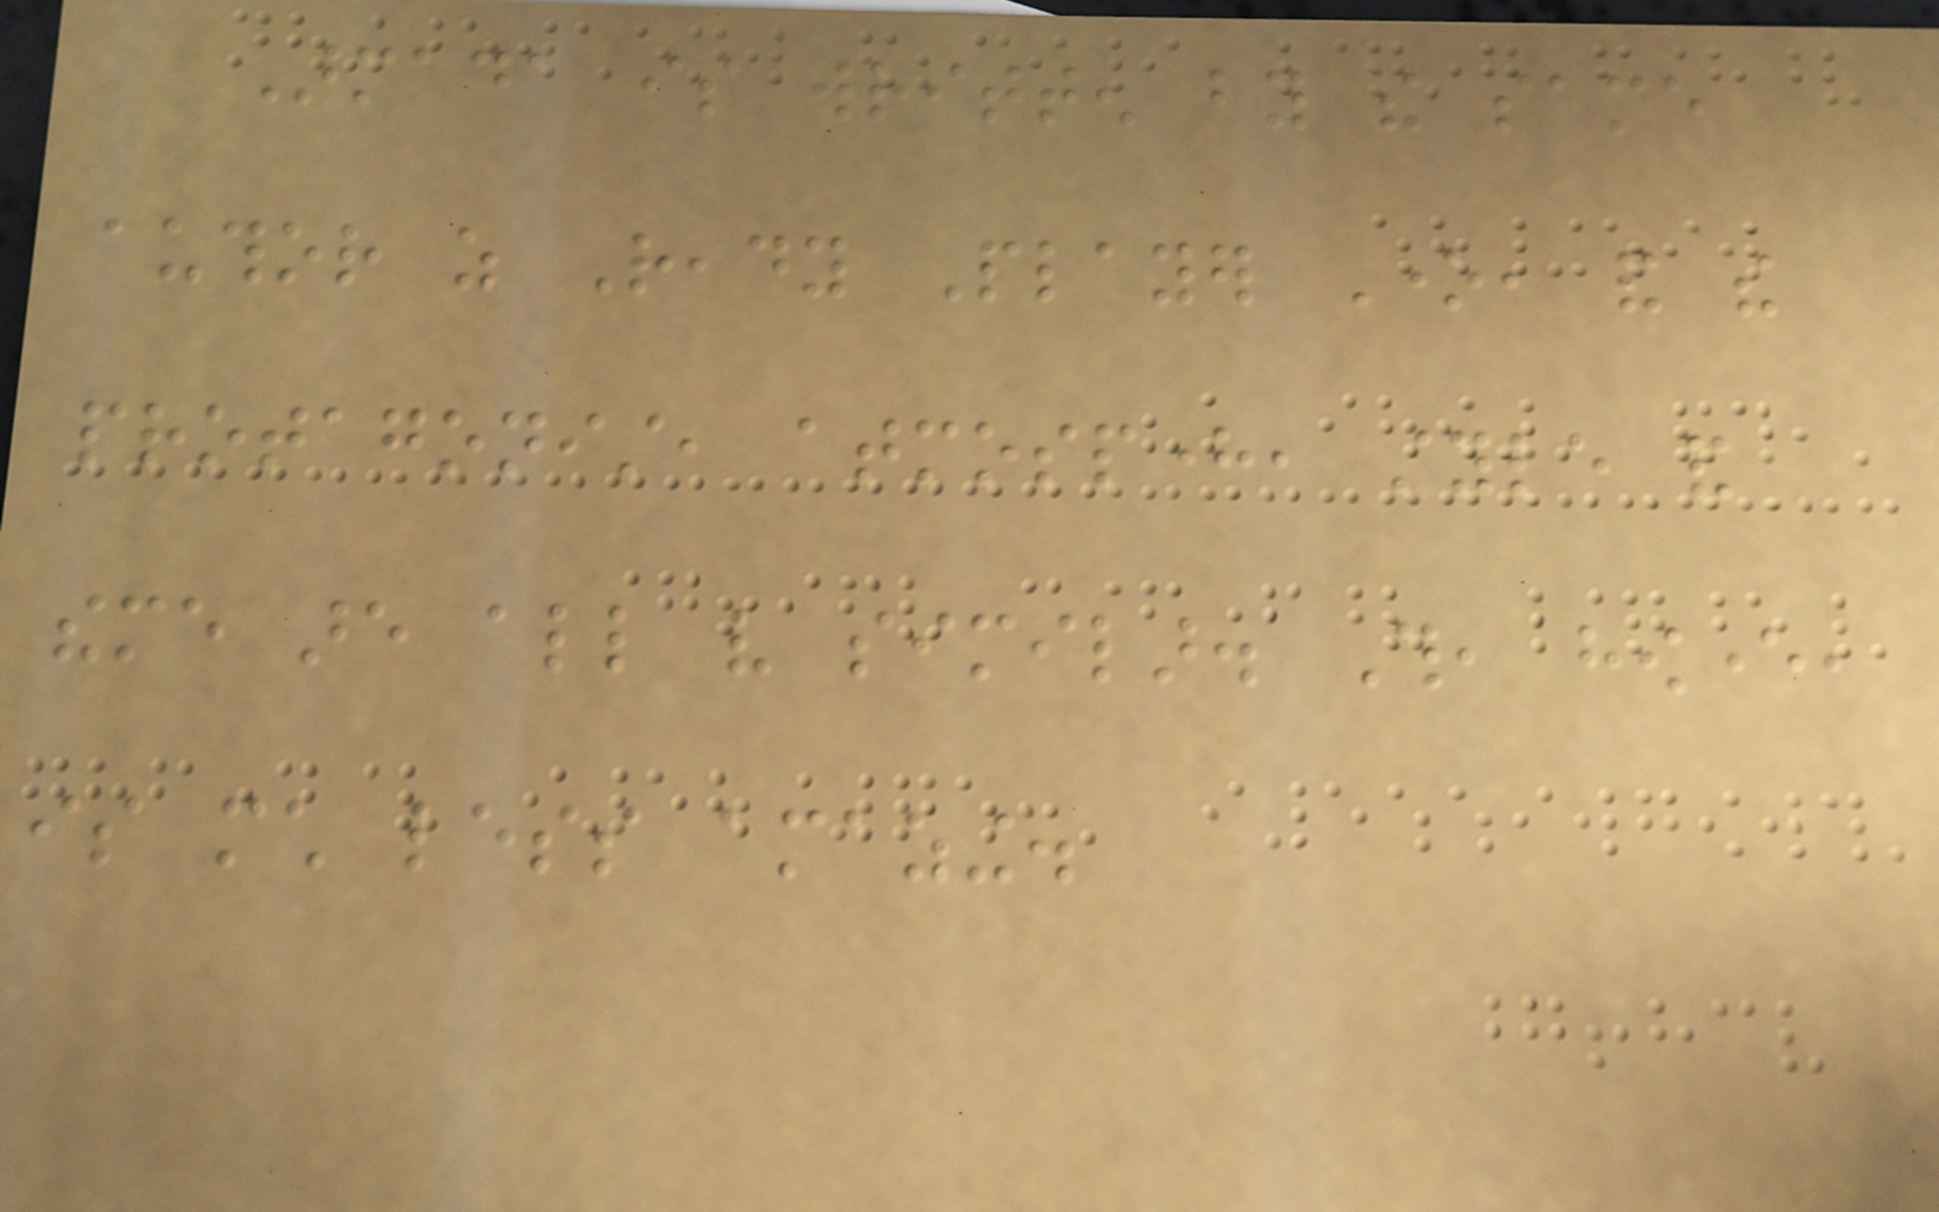Armada is written by the same
author as Ready Player One, and the
protagonist, atmosphere, style and
theme are all very similar. This, however,
is much less amazing.
